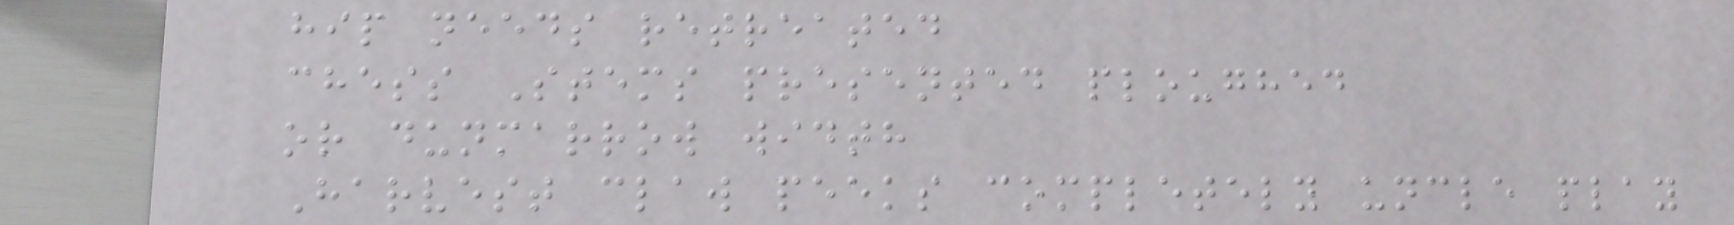hip needs retreated
chess Stems presented ploughed
or dunmarrow width
Harvest claw peeks completely uncle play
